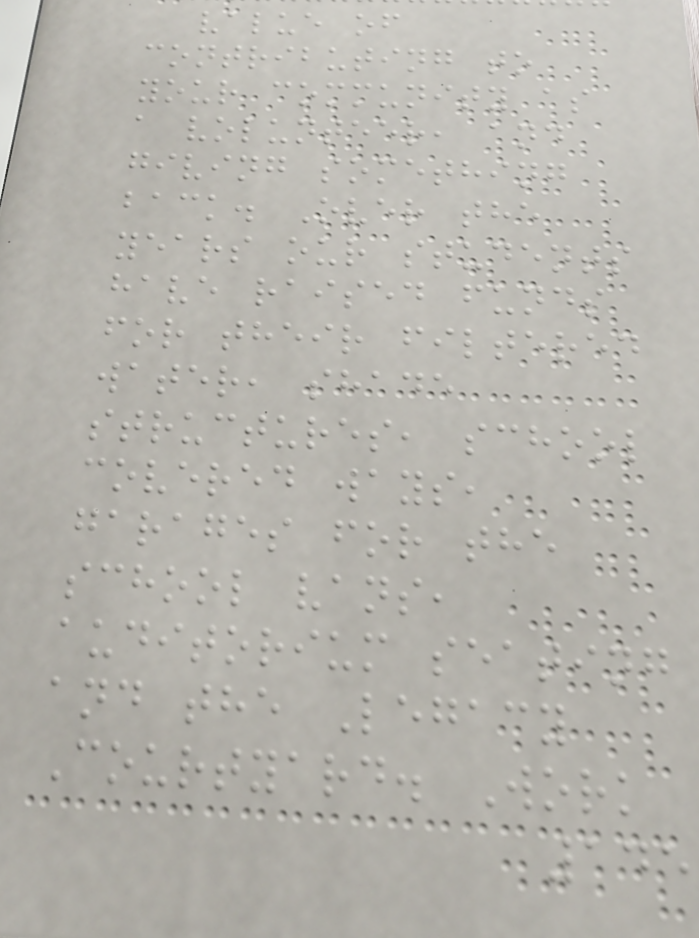value of
contributing to
your community as
a volunteer, and
giving something
back. Over the
years our students
have raised funds
for their filtered
water, shade
structures, school
covered ways,
garages for the
school vans,
auditorium seating
and the Legacy
Courtyard. Work
145
